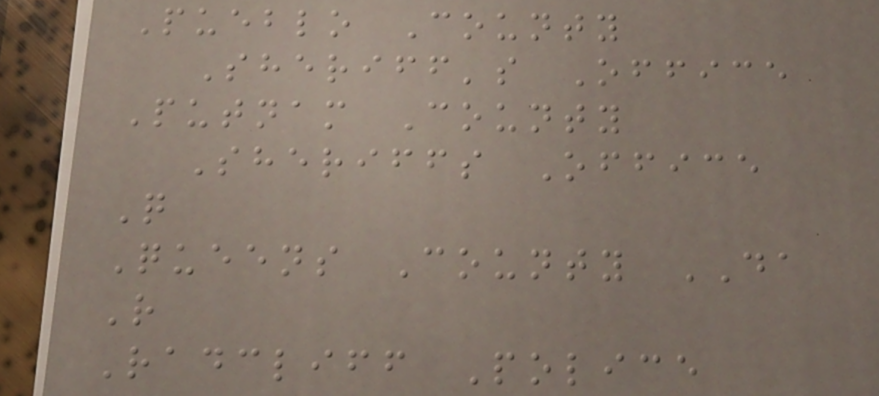Pueblo County
Sheriff's Office
Putnam County
Sheriffs Office
Q
Queens County DA
R
Radcliff Police
